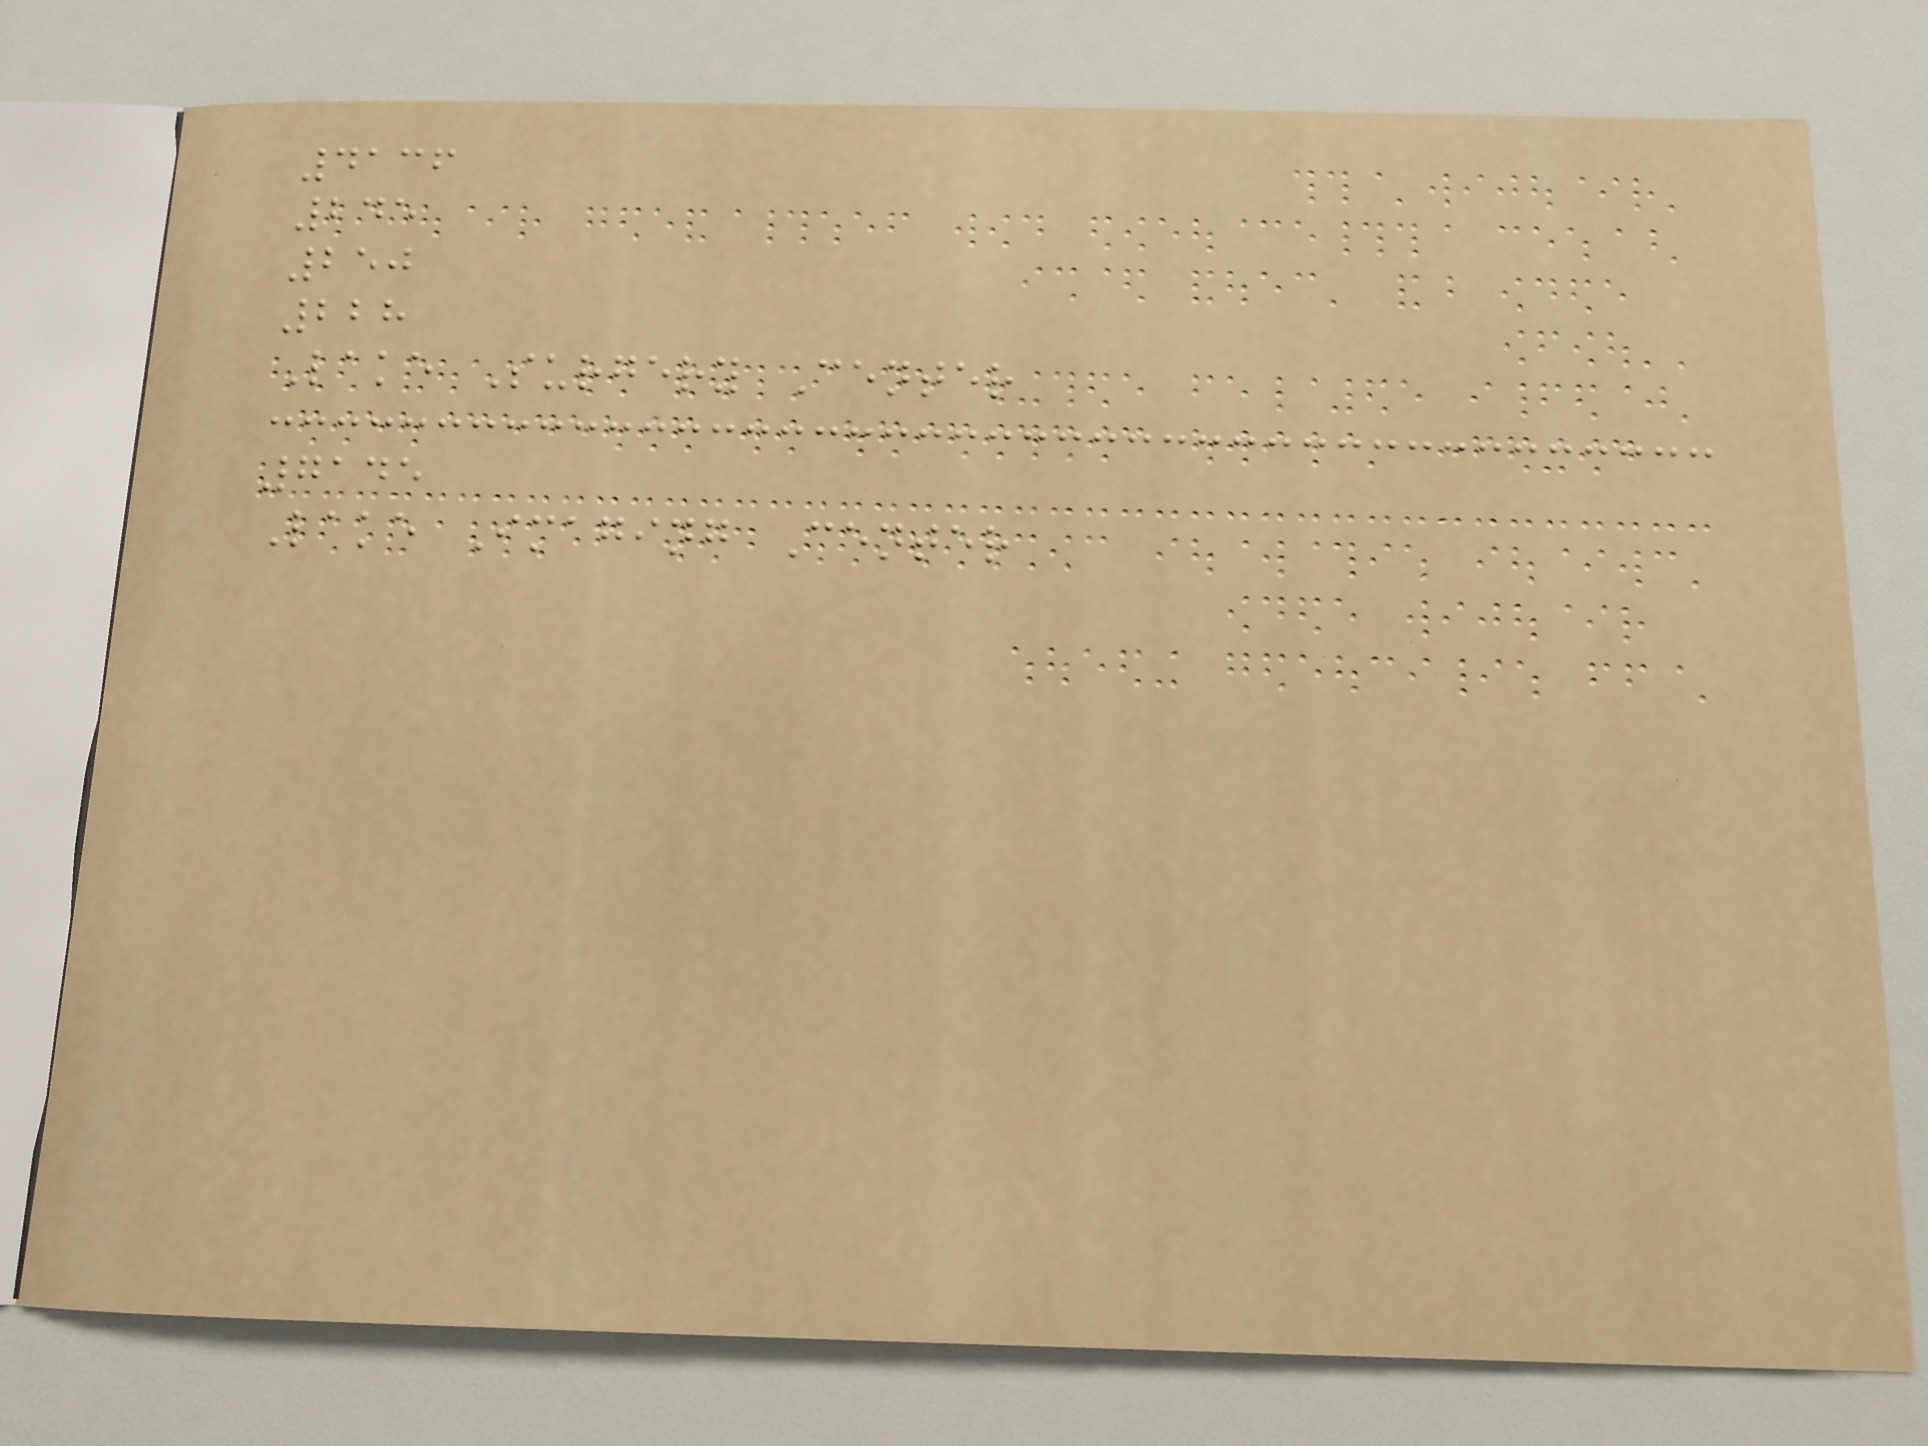4136
245
250
228
Lake Surgery Center
7145
Lake Imaging Center
